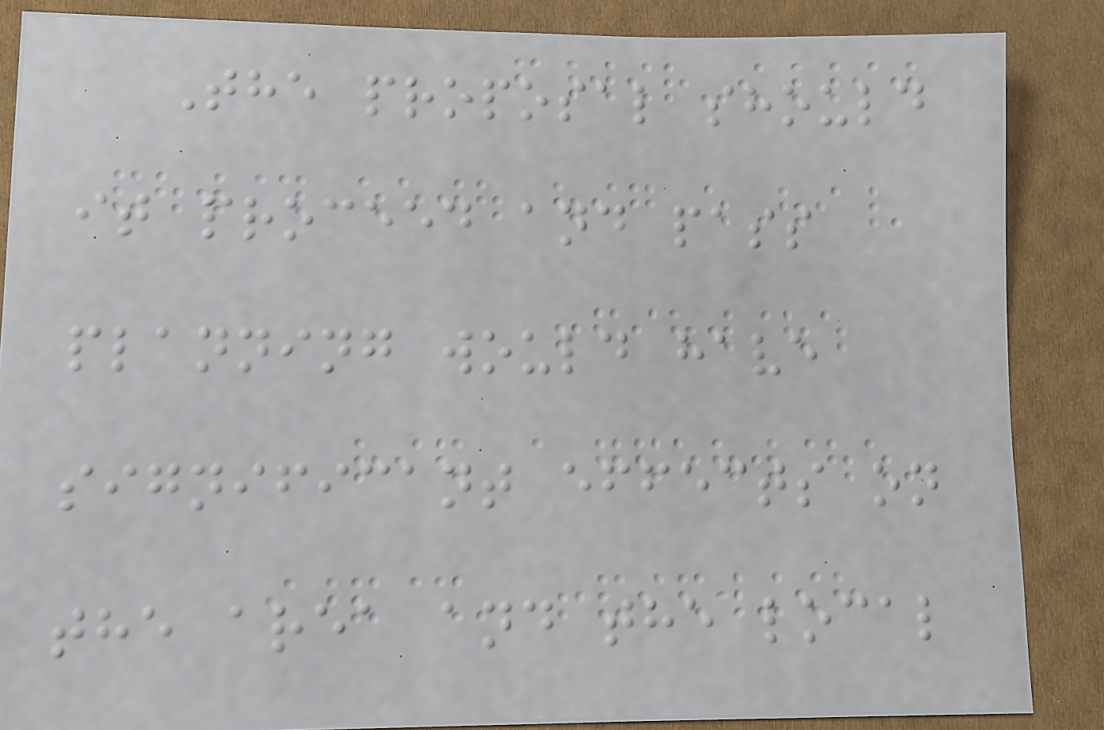The proposal should
it proceed and pass
planning would have
significant effects on
the area and the local
